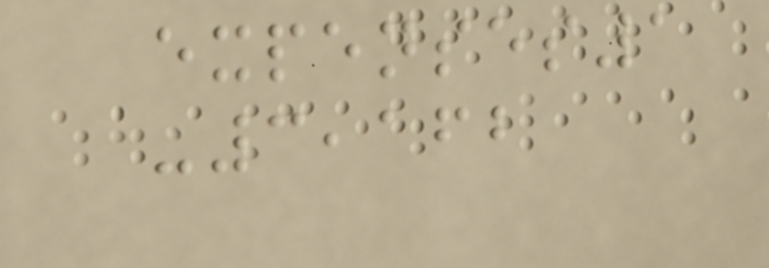expenses1
-3,162
